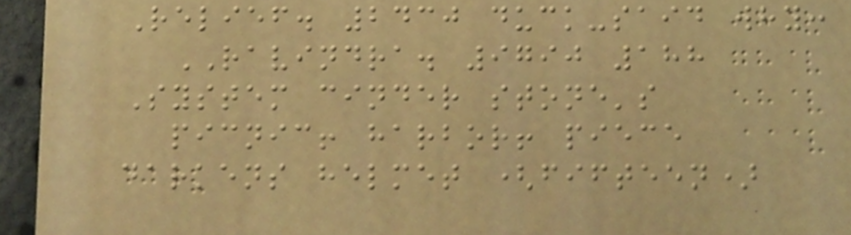Relief. 2430 duck-said why:
RAVINDRA. 9790 188
System cinder stone's
picnic! harbor! piece
darkens helmet (fifteen)
